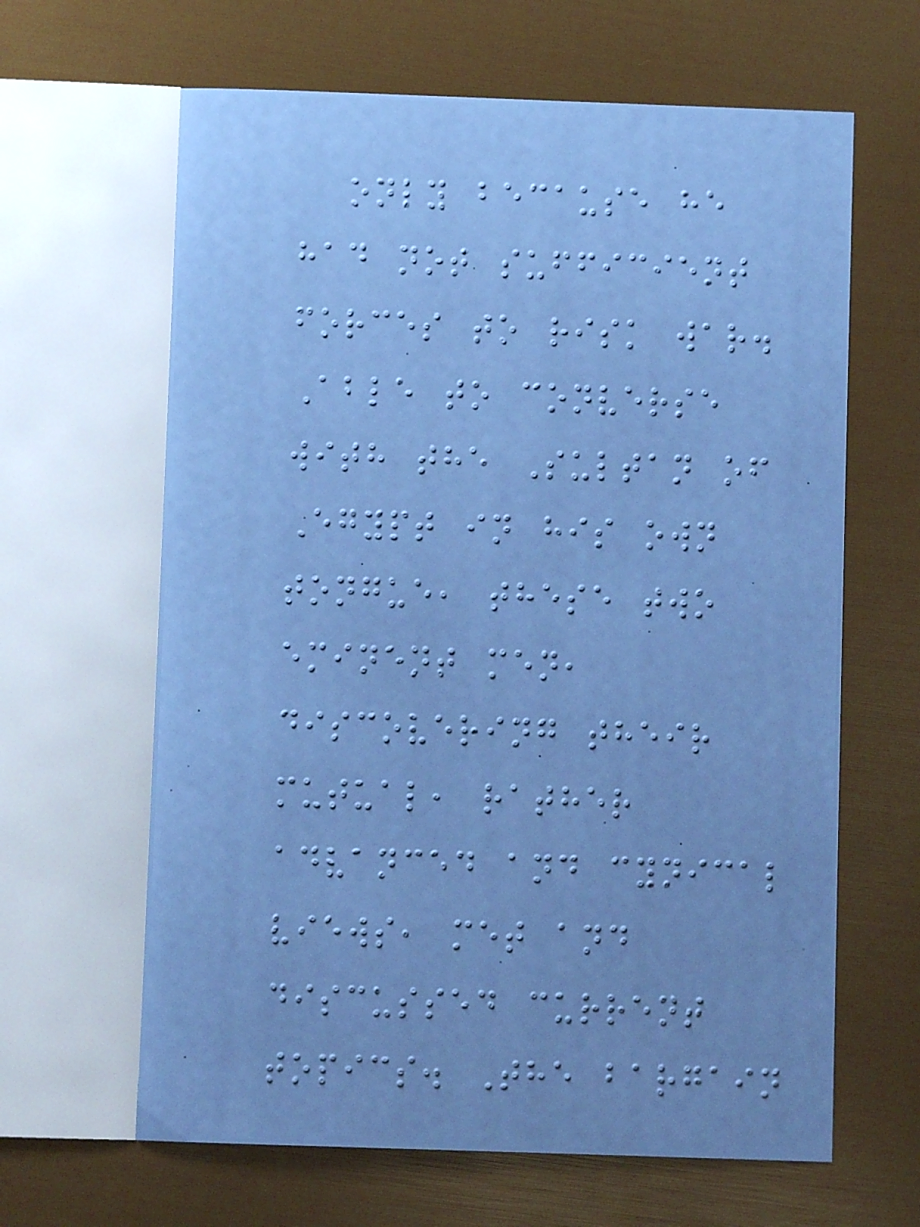only because he
had not sufficient
forces to risk war.
Able to converse
with the Sultan of
Egypt in his own
tongue, these two
eminent men,
discovering their
mutual, rather
advanced and cynical
views, met and
discussed current
topics. The bargain
